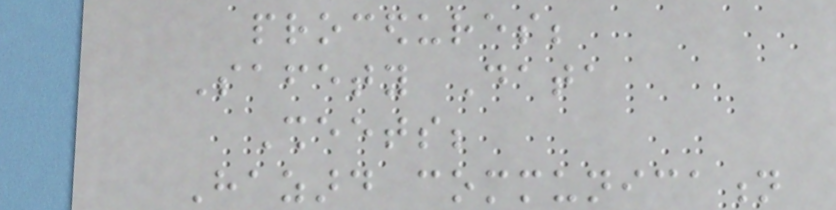procedures;
Safety Data
Sheets;
Hazard communication
